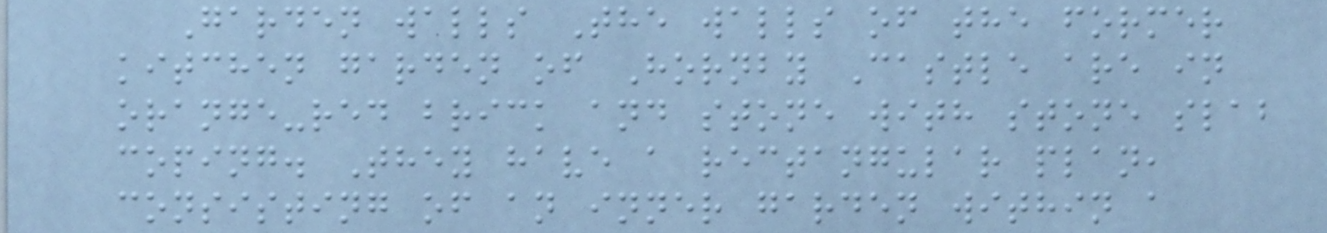Garden walls The walls of the former
kitchen garden of Hornby Castle are in
orange-red brick and stone with stone slab
coping. They have a rectangular plan,
consisting of an inner garden within a
